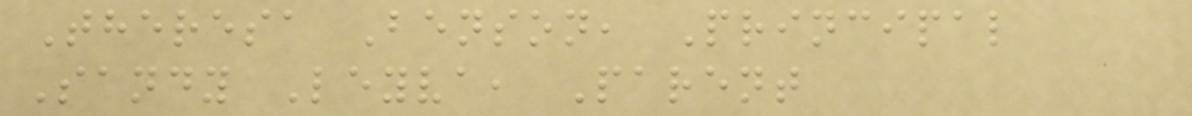Theresa Benson, Principal
Sandy Leyva, Parent
